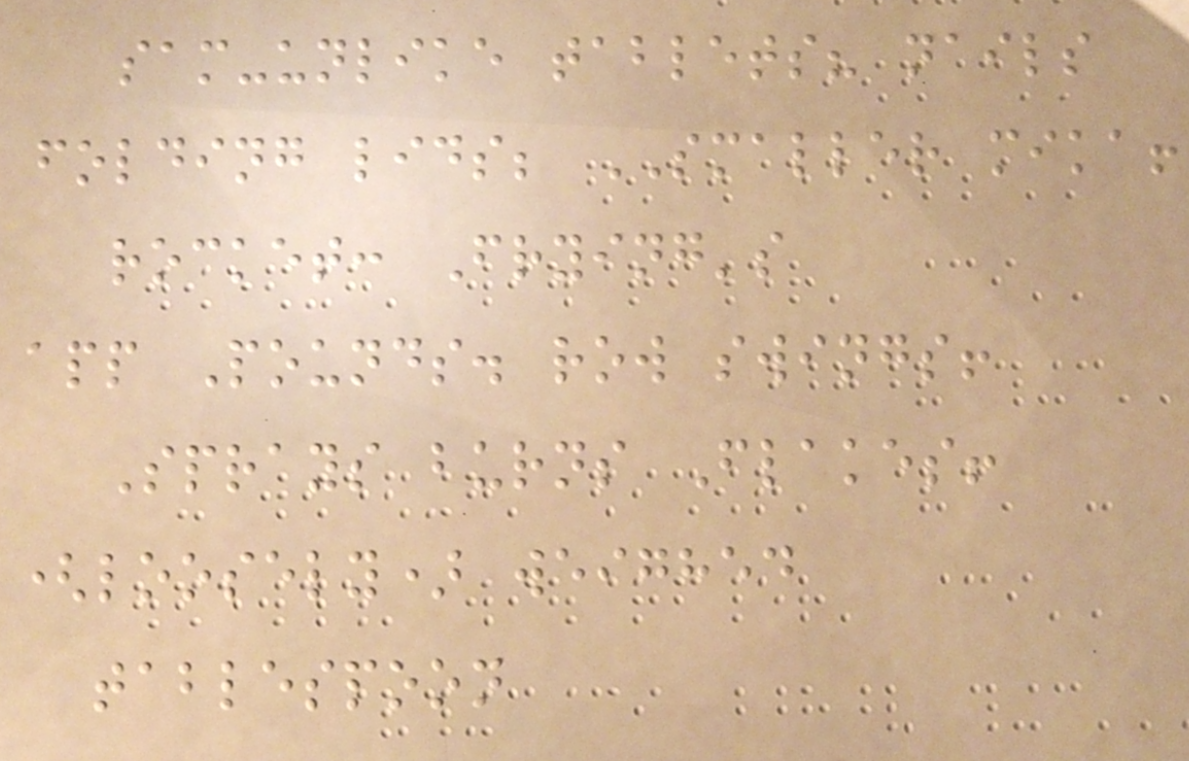sam-unlike tablets? nails
folding lids; SMALLER mika!
rocket: Frying's
app Pounds. row swings!
Sprays burns Flakes!
(loosely) weighed
tablespoon
